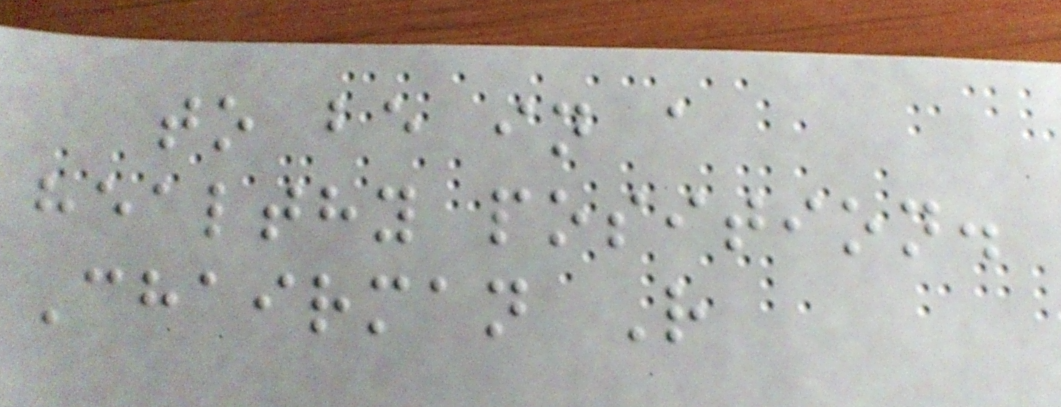to be in a
healthy position.
Chairman R
